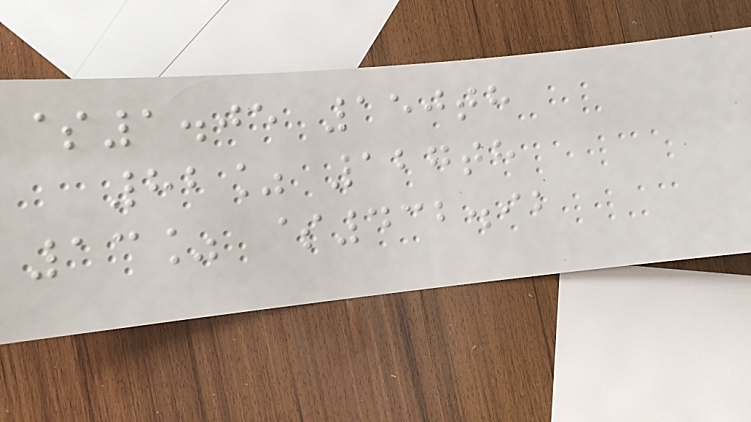$1.05 150th
82% 127th
13% $432.92
